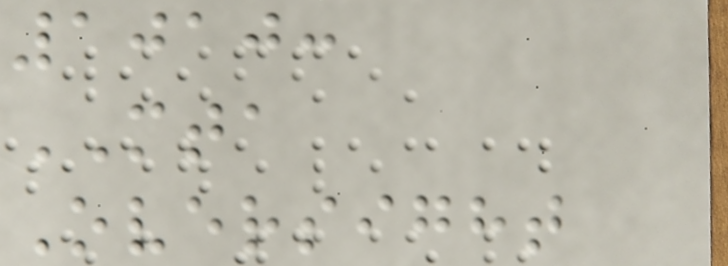1010:
MTA
Oversight
